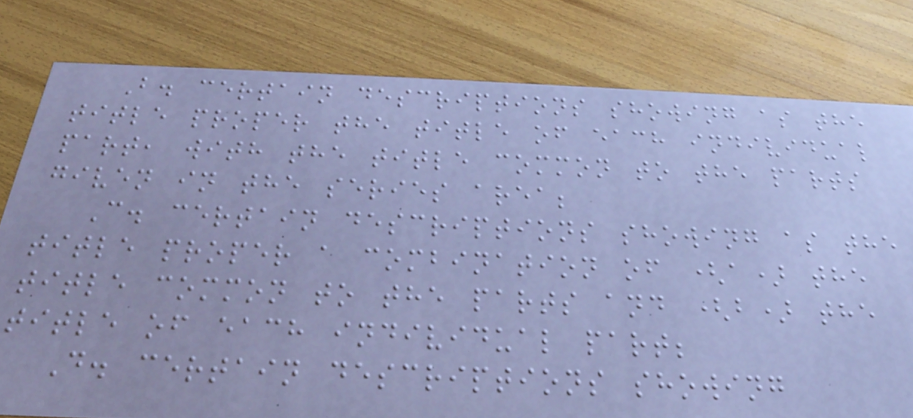B. certain descriptions showing as the
title proper the title of each individual
part, with the title common to the parts
given in the series area;
C. certain descriptions showing as the
title proper a combination of (a) the
title common to the parts and (b) the
title of each individual part;
D. certain descriptions showing
